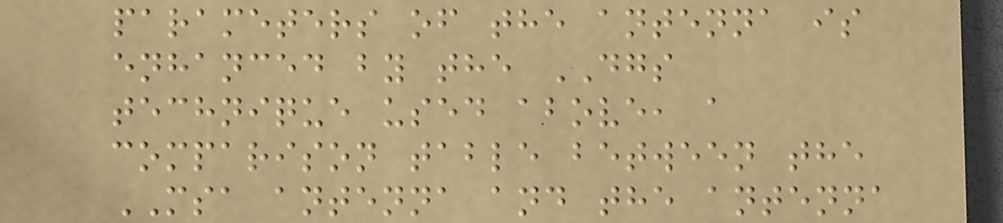parameters of the antenna is
enhanced by the DGS
technique used above, a
comparison table between the
MSA antenna and the antenna
